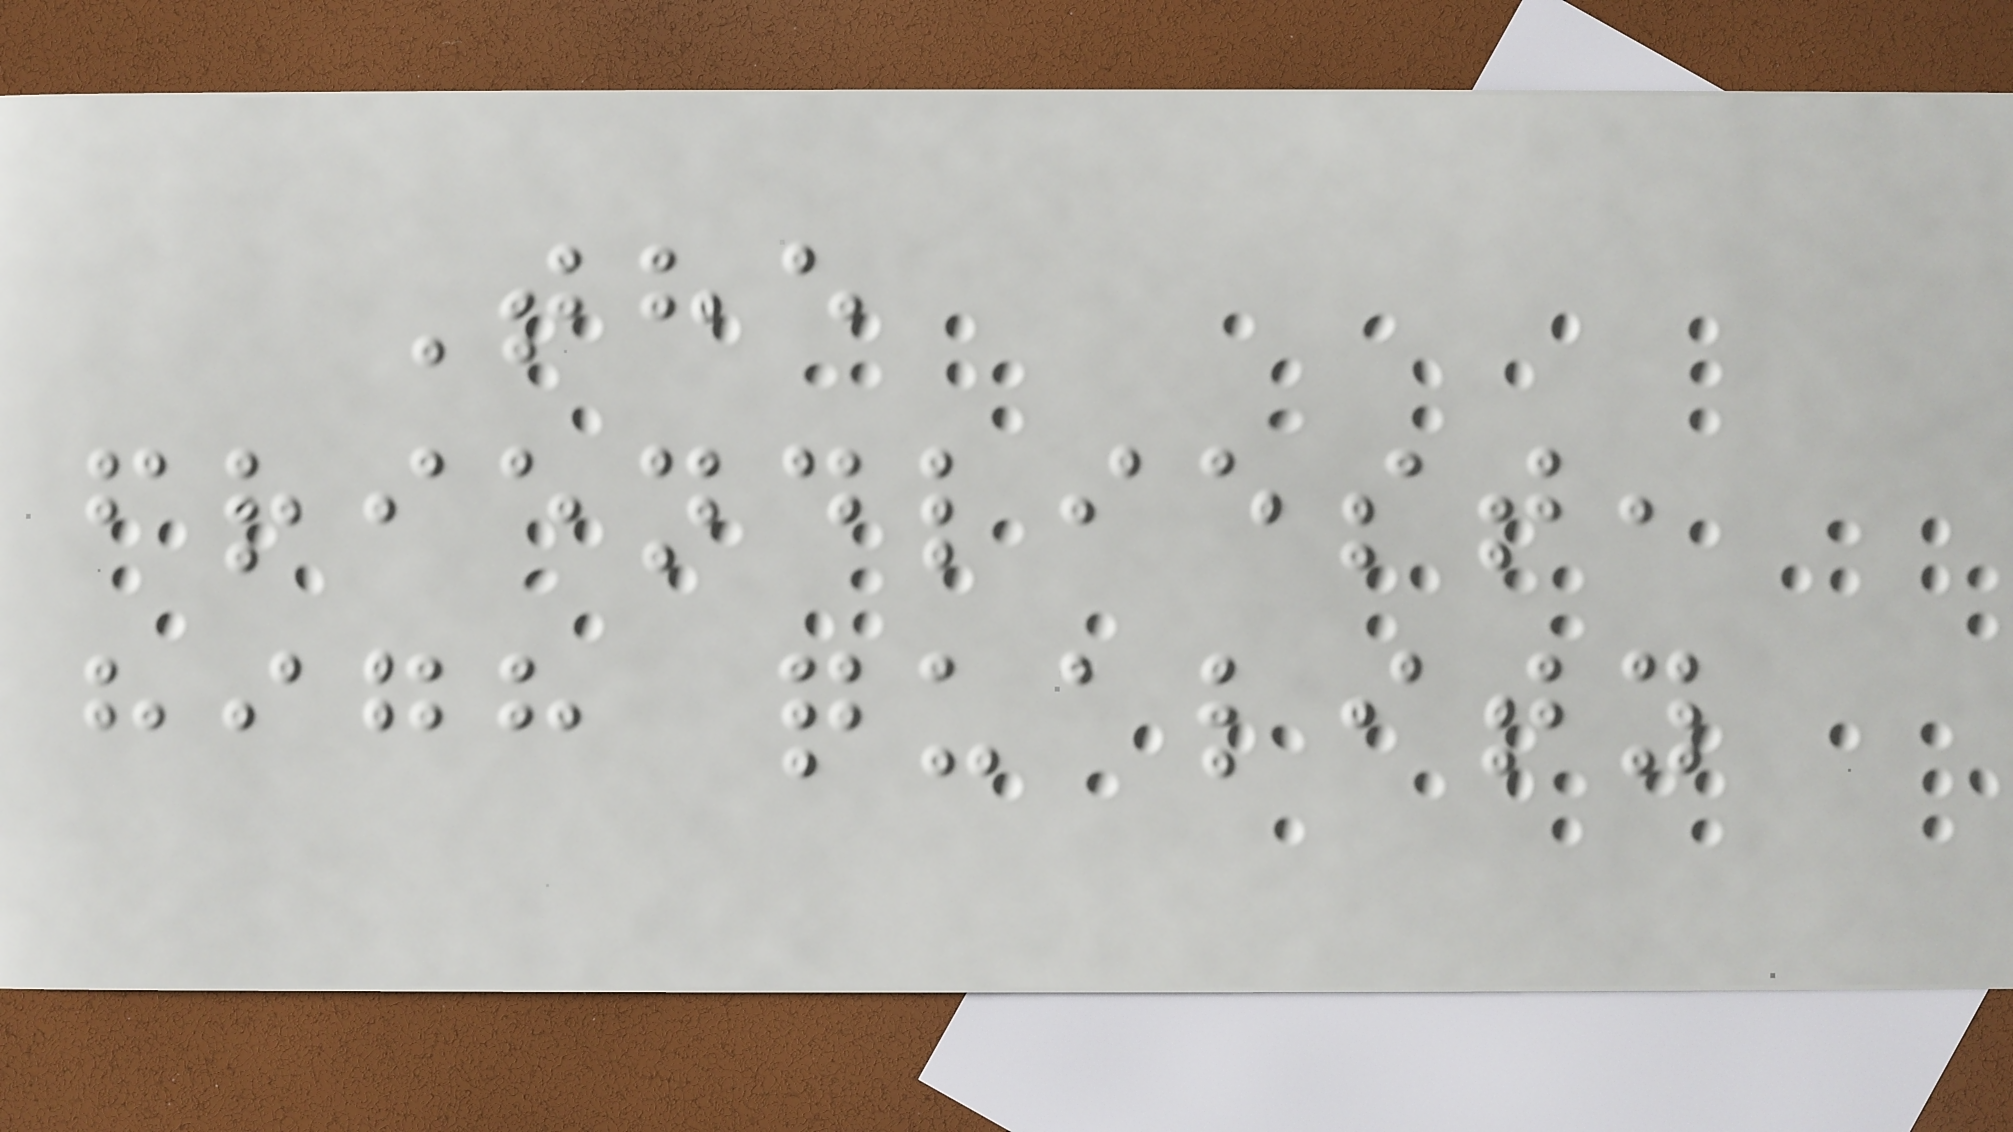The
friendliest,
high quality
